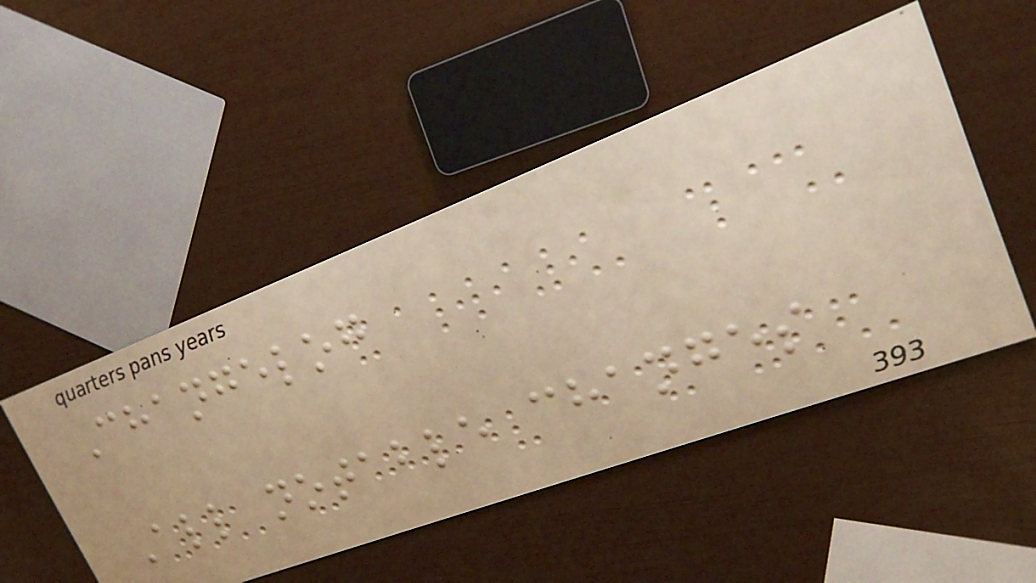Changelog
All notable changes
